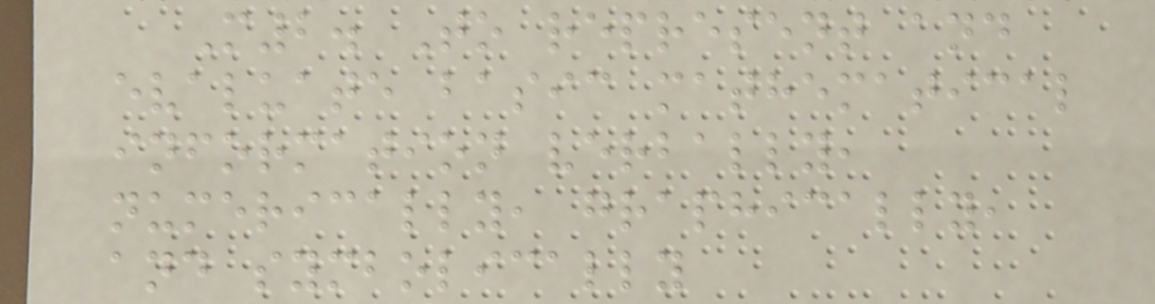M2. To represent and
evaluate basic mathematical
information verbally,
numerically, graphically,
and symbolically
